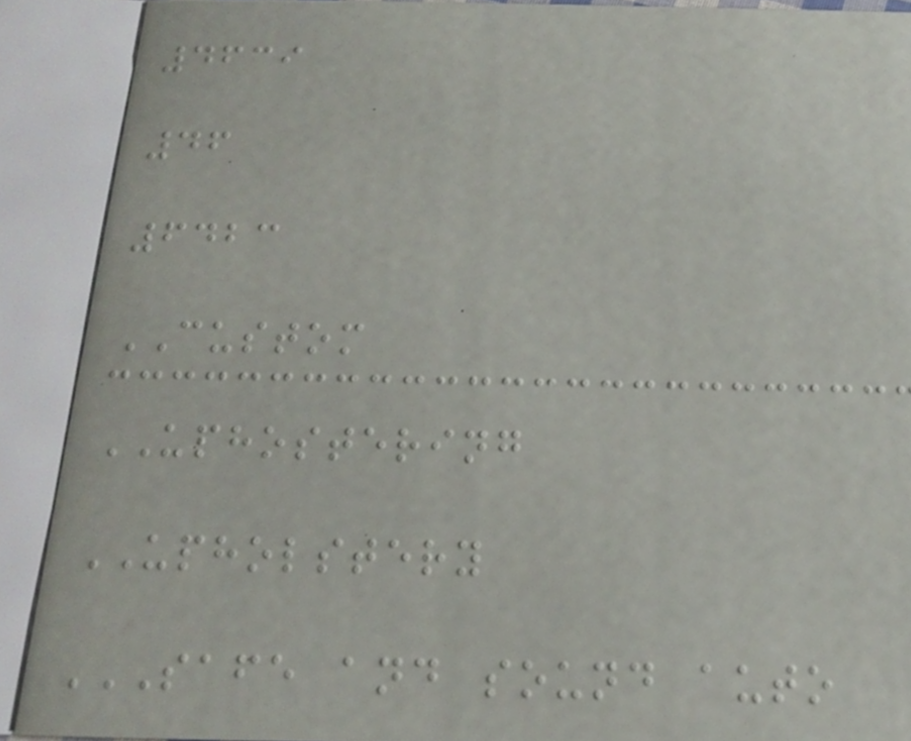4639
46
6423
CUSTOM
UPHOSTERING
UPHOLSTERY
SAFE AND SOUND AUTO
